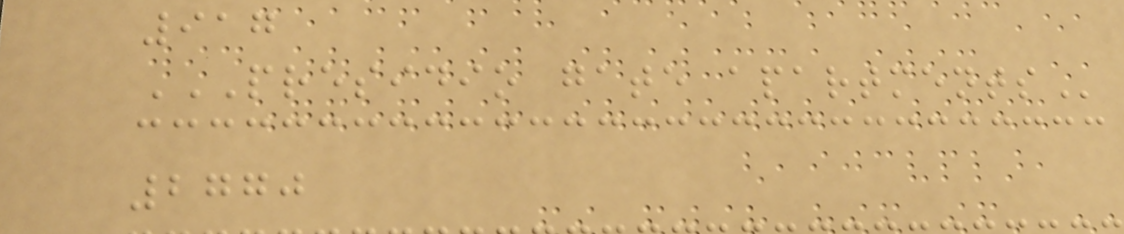917
PRESIDIO GATE APARTMENTS
2770
